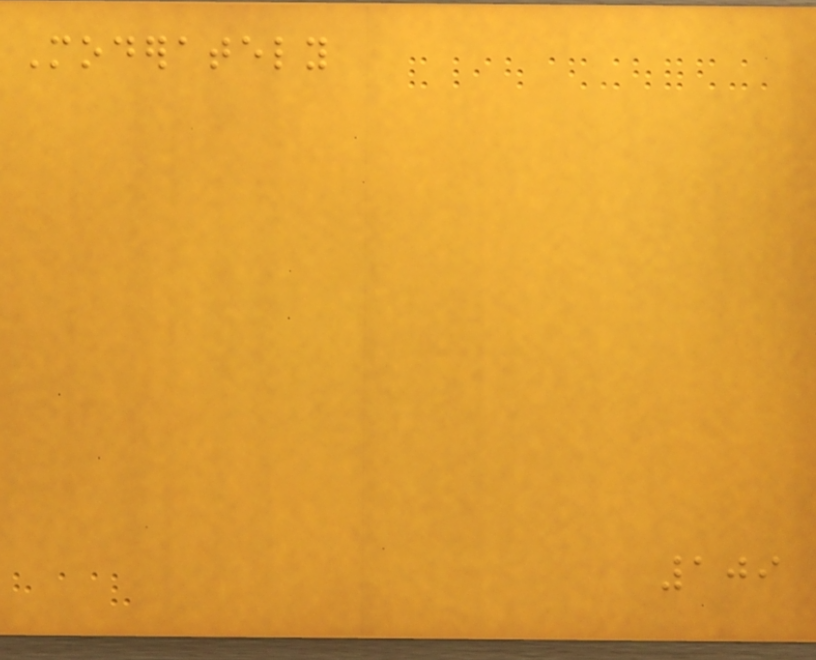Moderately
109
